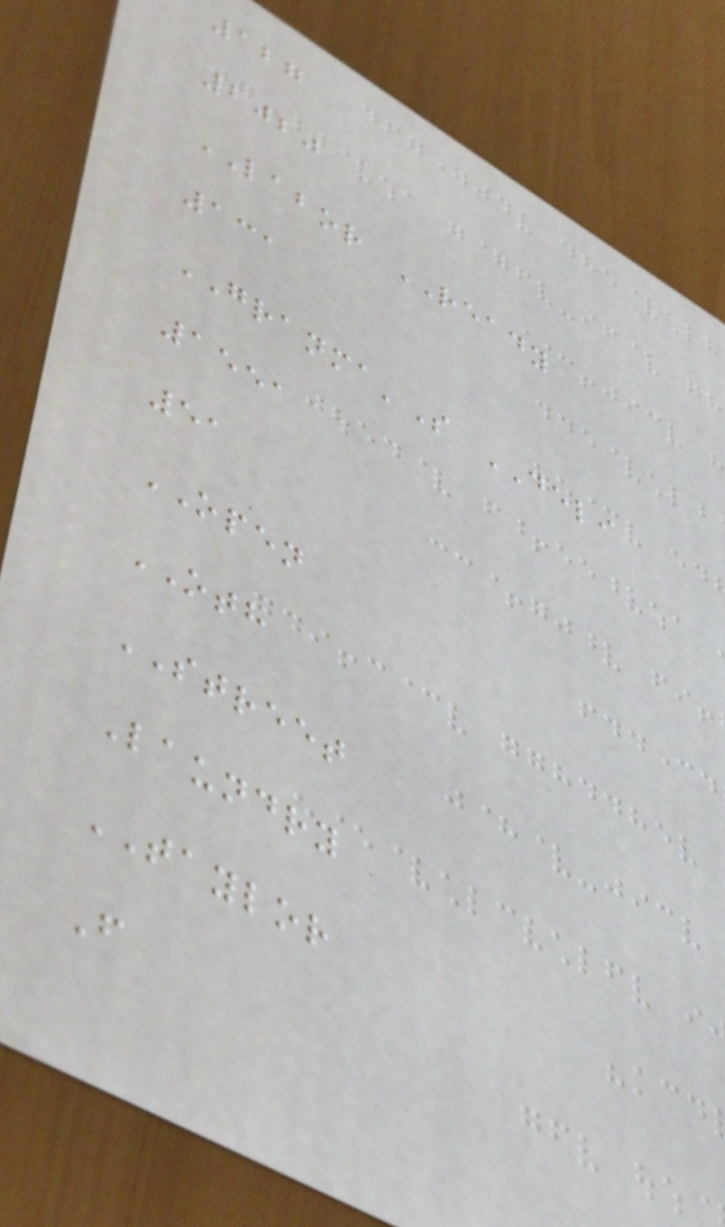127
2020
LABOR READY
131
GRANMA'S DELI
1551
51
OPEN
OTH
STREET
Laundry
TAYLOR
F
